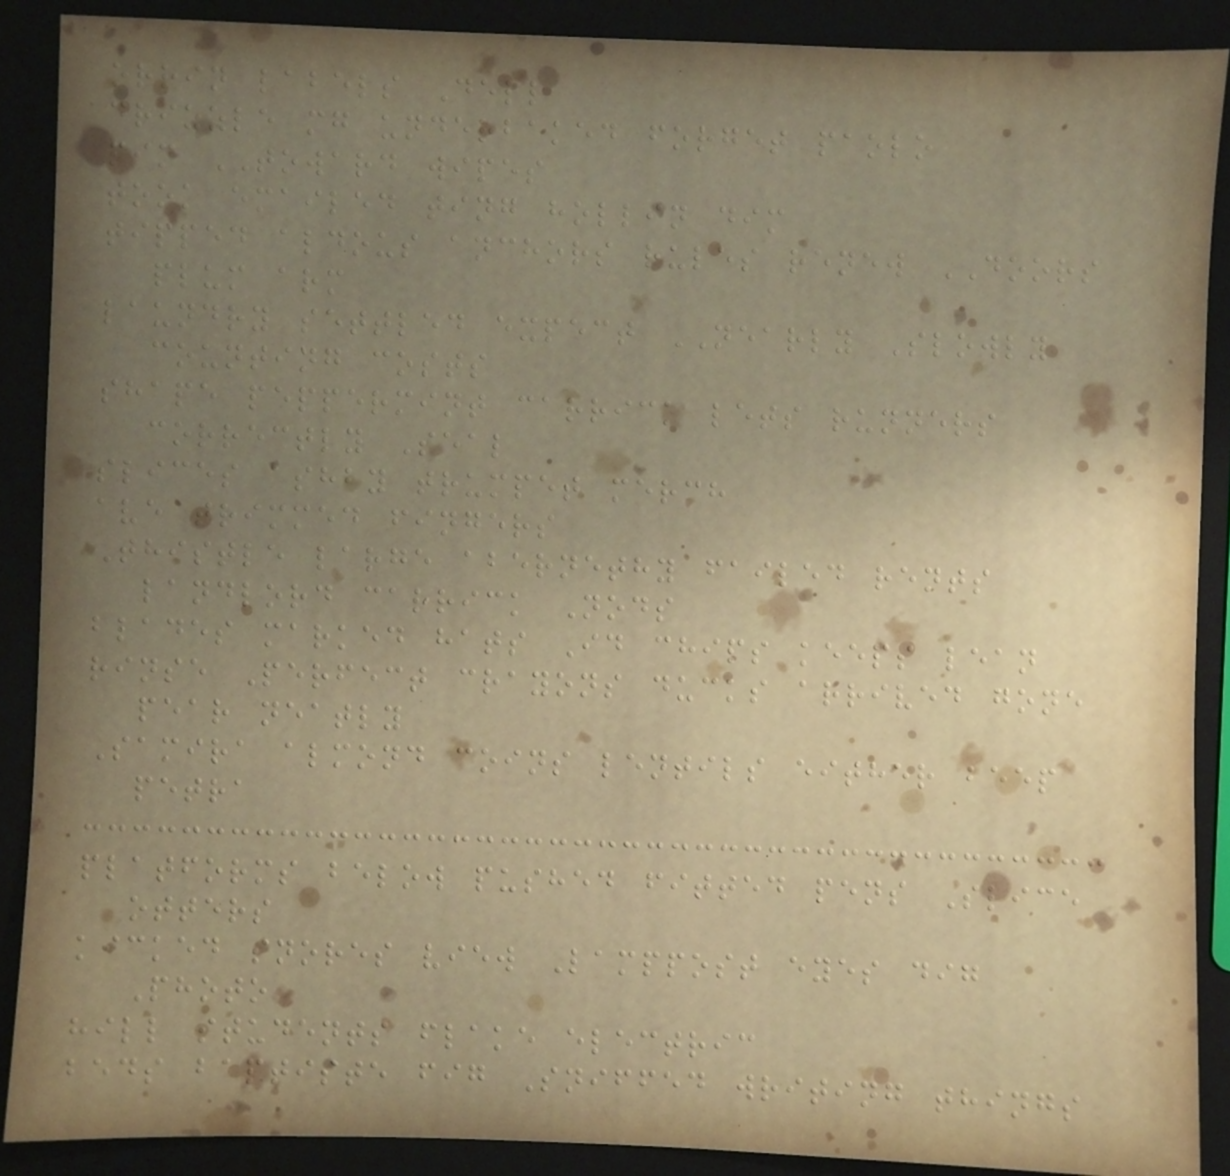orrin labels Dell
drizzle mg underbaked forget paolo
pim TOWARD wipes
took emailed ting hollin dim
tipped aldous anchors rules renew DOORS
plum arm
laundry settled expect NEARLY Slowly
counting costs
shape peppermint carrick lets runners
correctly Seal
slices ashby trumpet merch
ave trimmed fingers
Thistle large abernethy failed rents
landlord carrick Nods
blades marked hats Id chips keeps lean
rinse Perfect crayons ducks arrived gone
pear neatly
Samira almond coins lentils either beep
petra
platforms below pushed fitted pens Slice
otters
kicked snores view Lamppost eyes dig
Photo
hill students flake electric
beds baptiste fig Sniffed writing things
